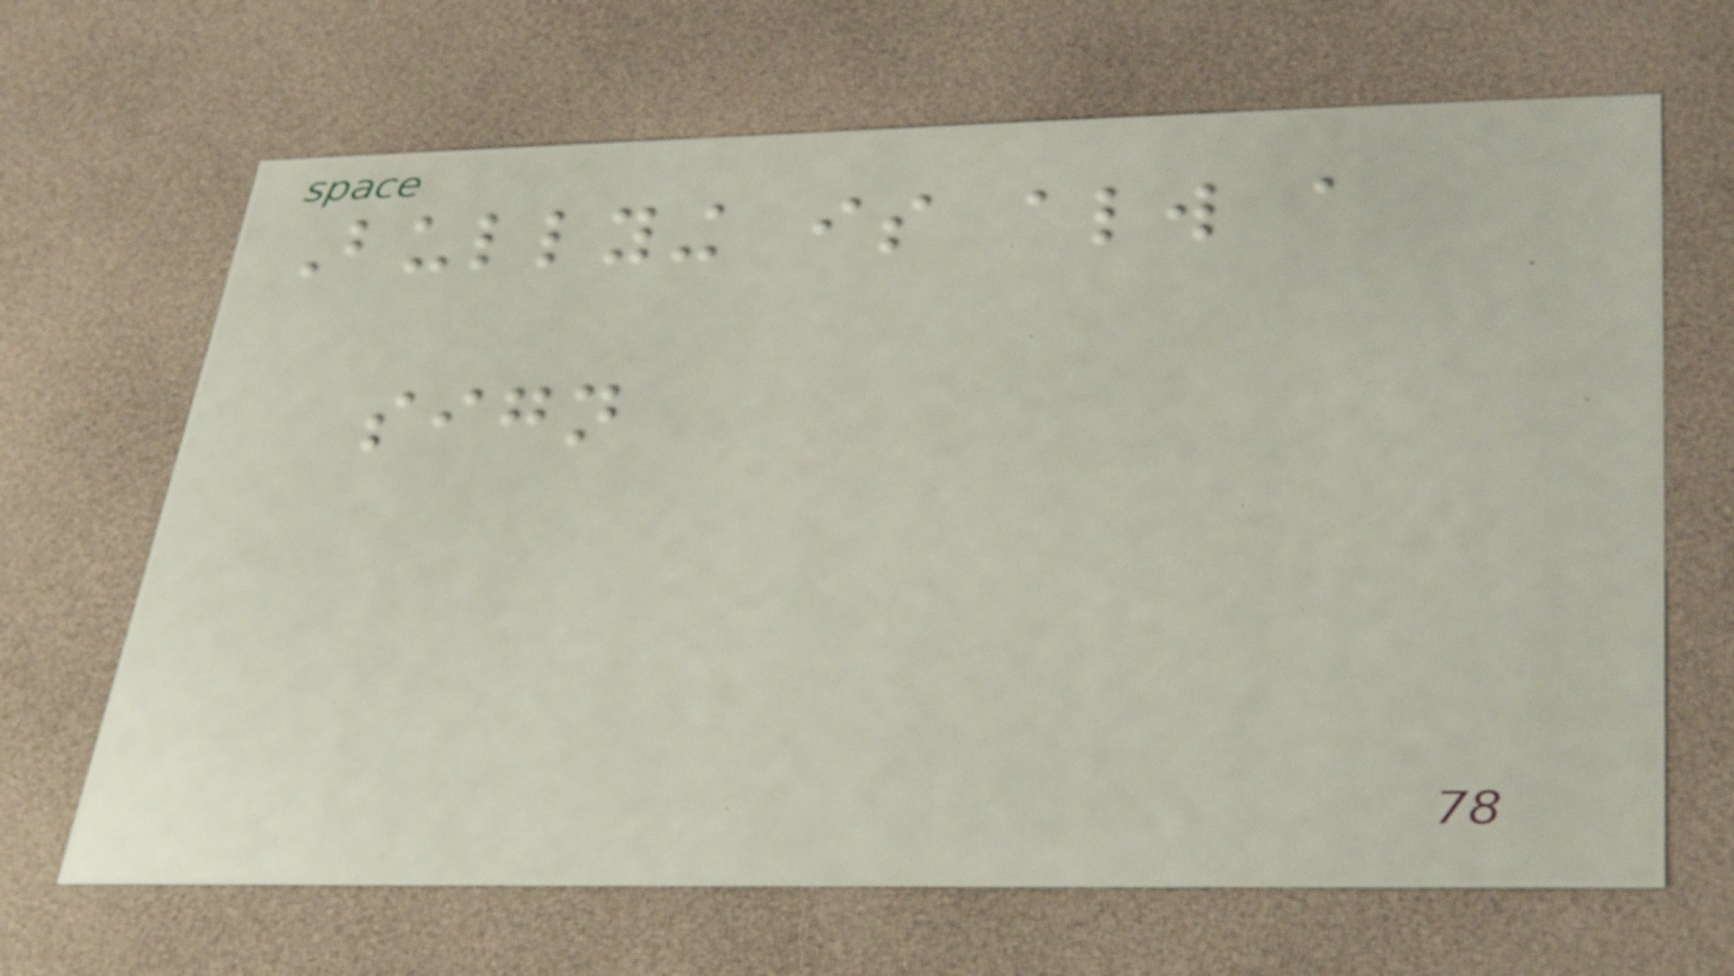Bullying is always a
sign
